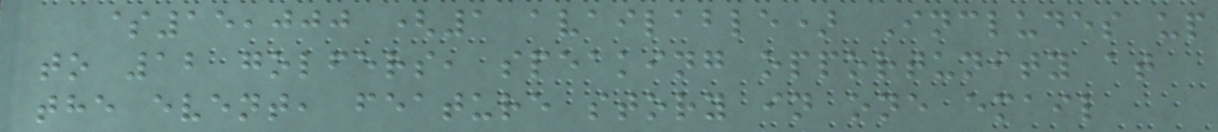$15,000 (1 available) Includes up
to 12 golfers, speaking opportunity at
the event, feature story in one email
